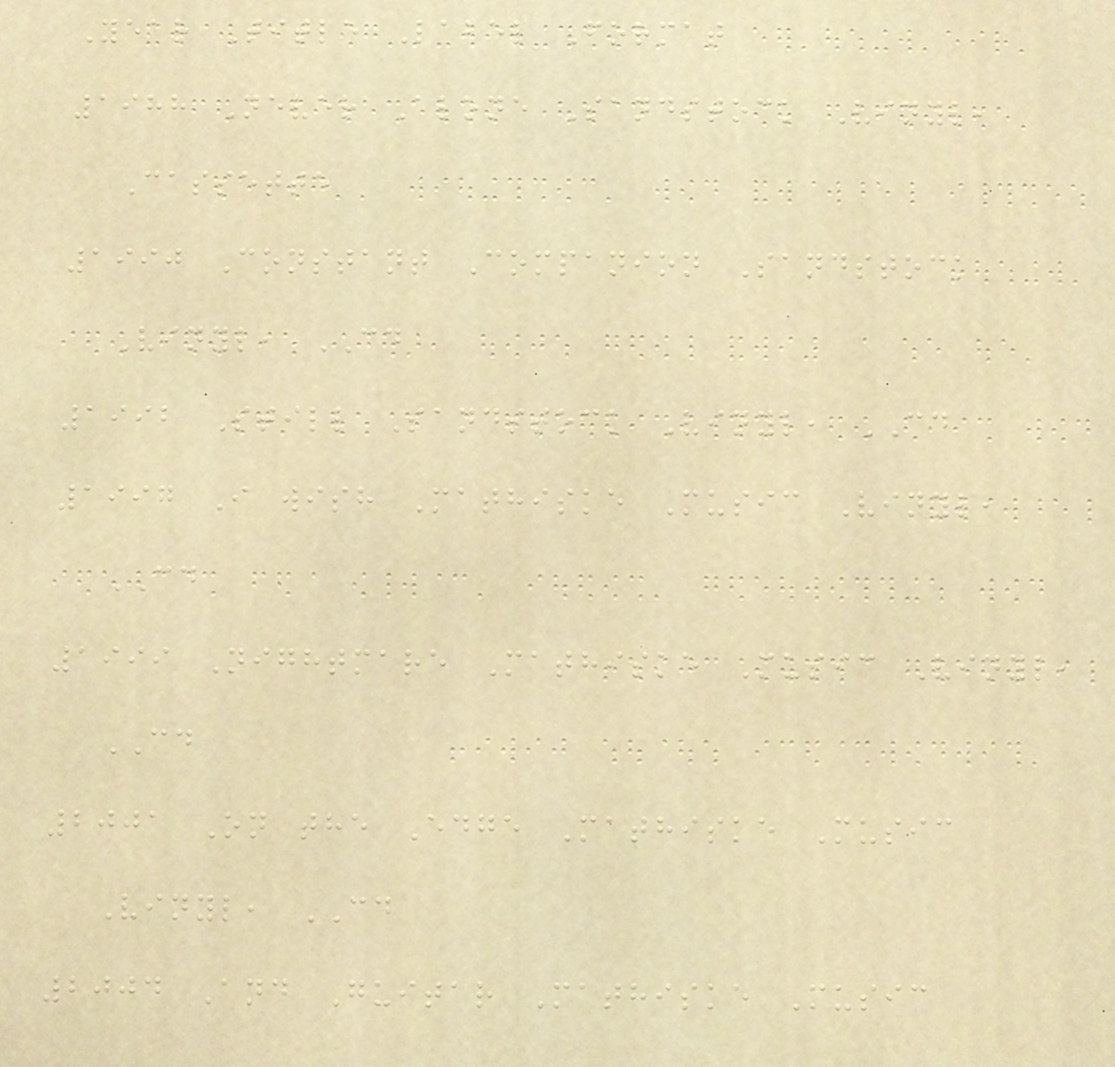Year Title Label Format
1988 Never Alone Sandstock Vinyl,
Cassette
1990 Constant Companion Sandstock
Vinyl, CD
1992 Still Sandstock Vinyl, CD
1997 I wish Mathiske Music Vinyl,
CD
1999 Nightmare Mathiske Music Vinyl,
CD
2001 On the Edge Mathiske Music
Vinyl, CD
2004 And Guitar Mathiske Music
